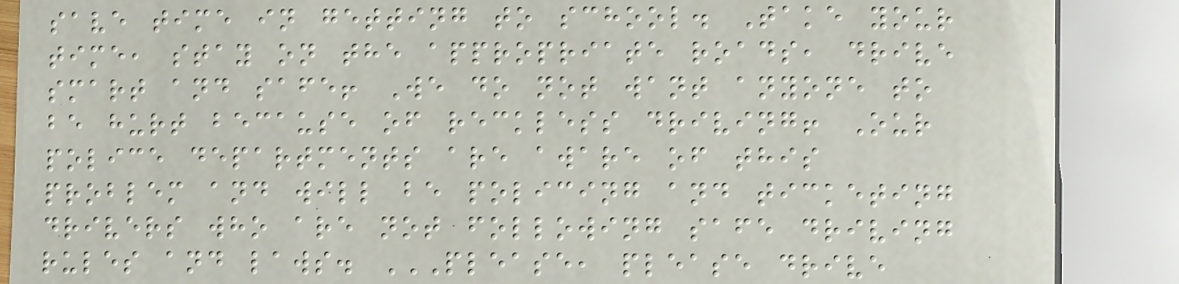save time in getting to school. Take your
time, stay on the appropriate roads, drive
smart and safe! We do not want anyone to
be hurt because of reckless driving! Our
police departments are aware of this
problem and will be policing and ticketing
drivers who are not following safe driving
rules and laws. PLEASE, PLEASE DRIVE
